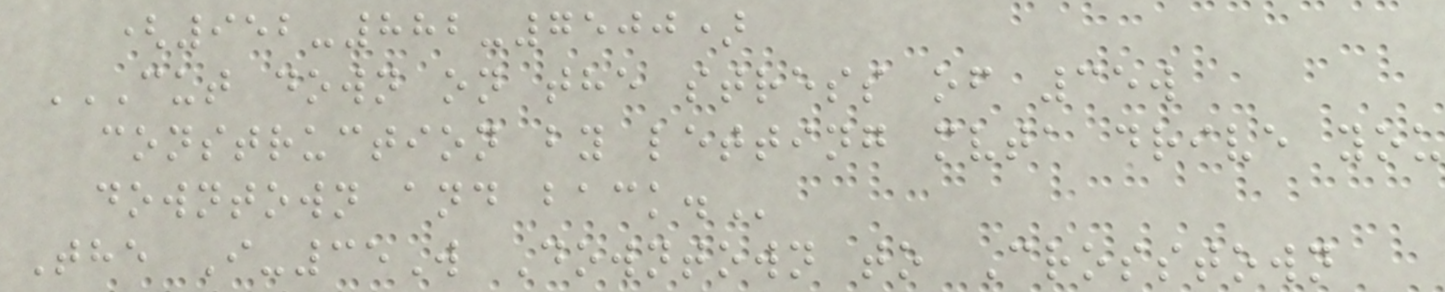(952-882-7500)
CUT DOWN ON THE STRESS OF 35W
CONSTRUCTION BY LETTING MVTA DRIVE YOU
DOWNTOWN AND BACK.
The I-35W Downtown to Crosstown
